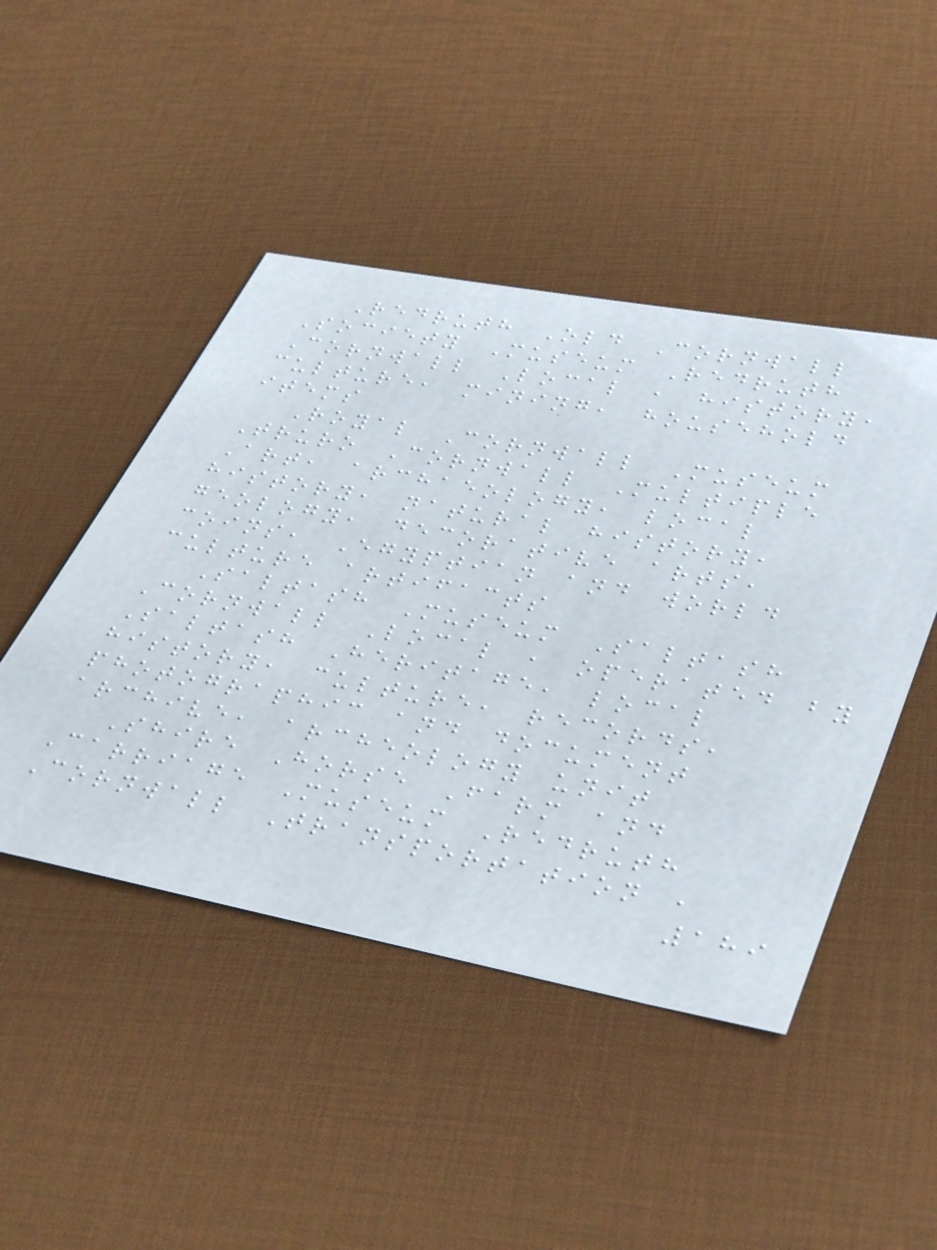Redruth Old Cornwall
Society Museum Redruth
Cornwall Local , history,
culture, mining, household
items
Royal Cornwall Museum
Truro Cornwall Multiple
Art, archaeology, local
history, natural history,
geology, decorative arts,
coins, Egyptian and world
culture artifacts
Saltash Museum Saltash
Cornwall Local , operated by
Saltash Heritage, local
history, culture, records,
photographic and document
archive, archeology unit
Shire Horse Farm and
Carriage Museum Redruth
Cornwall Transportation ,
189
